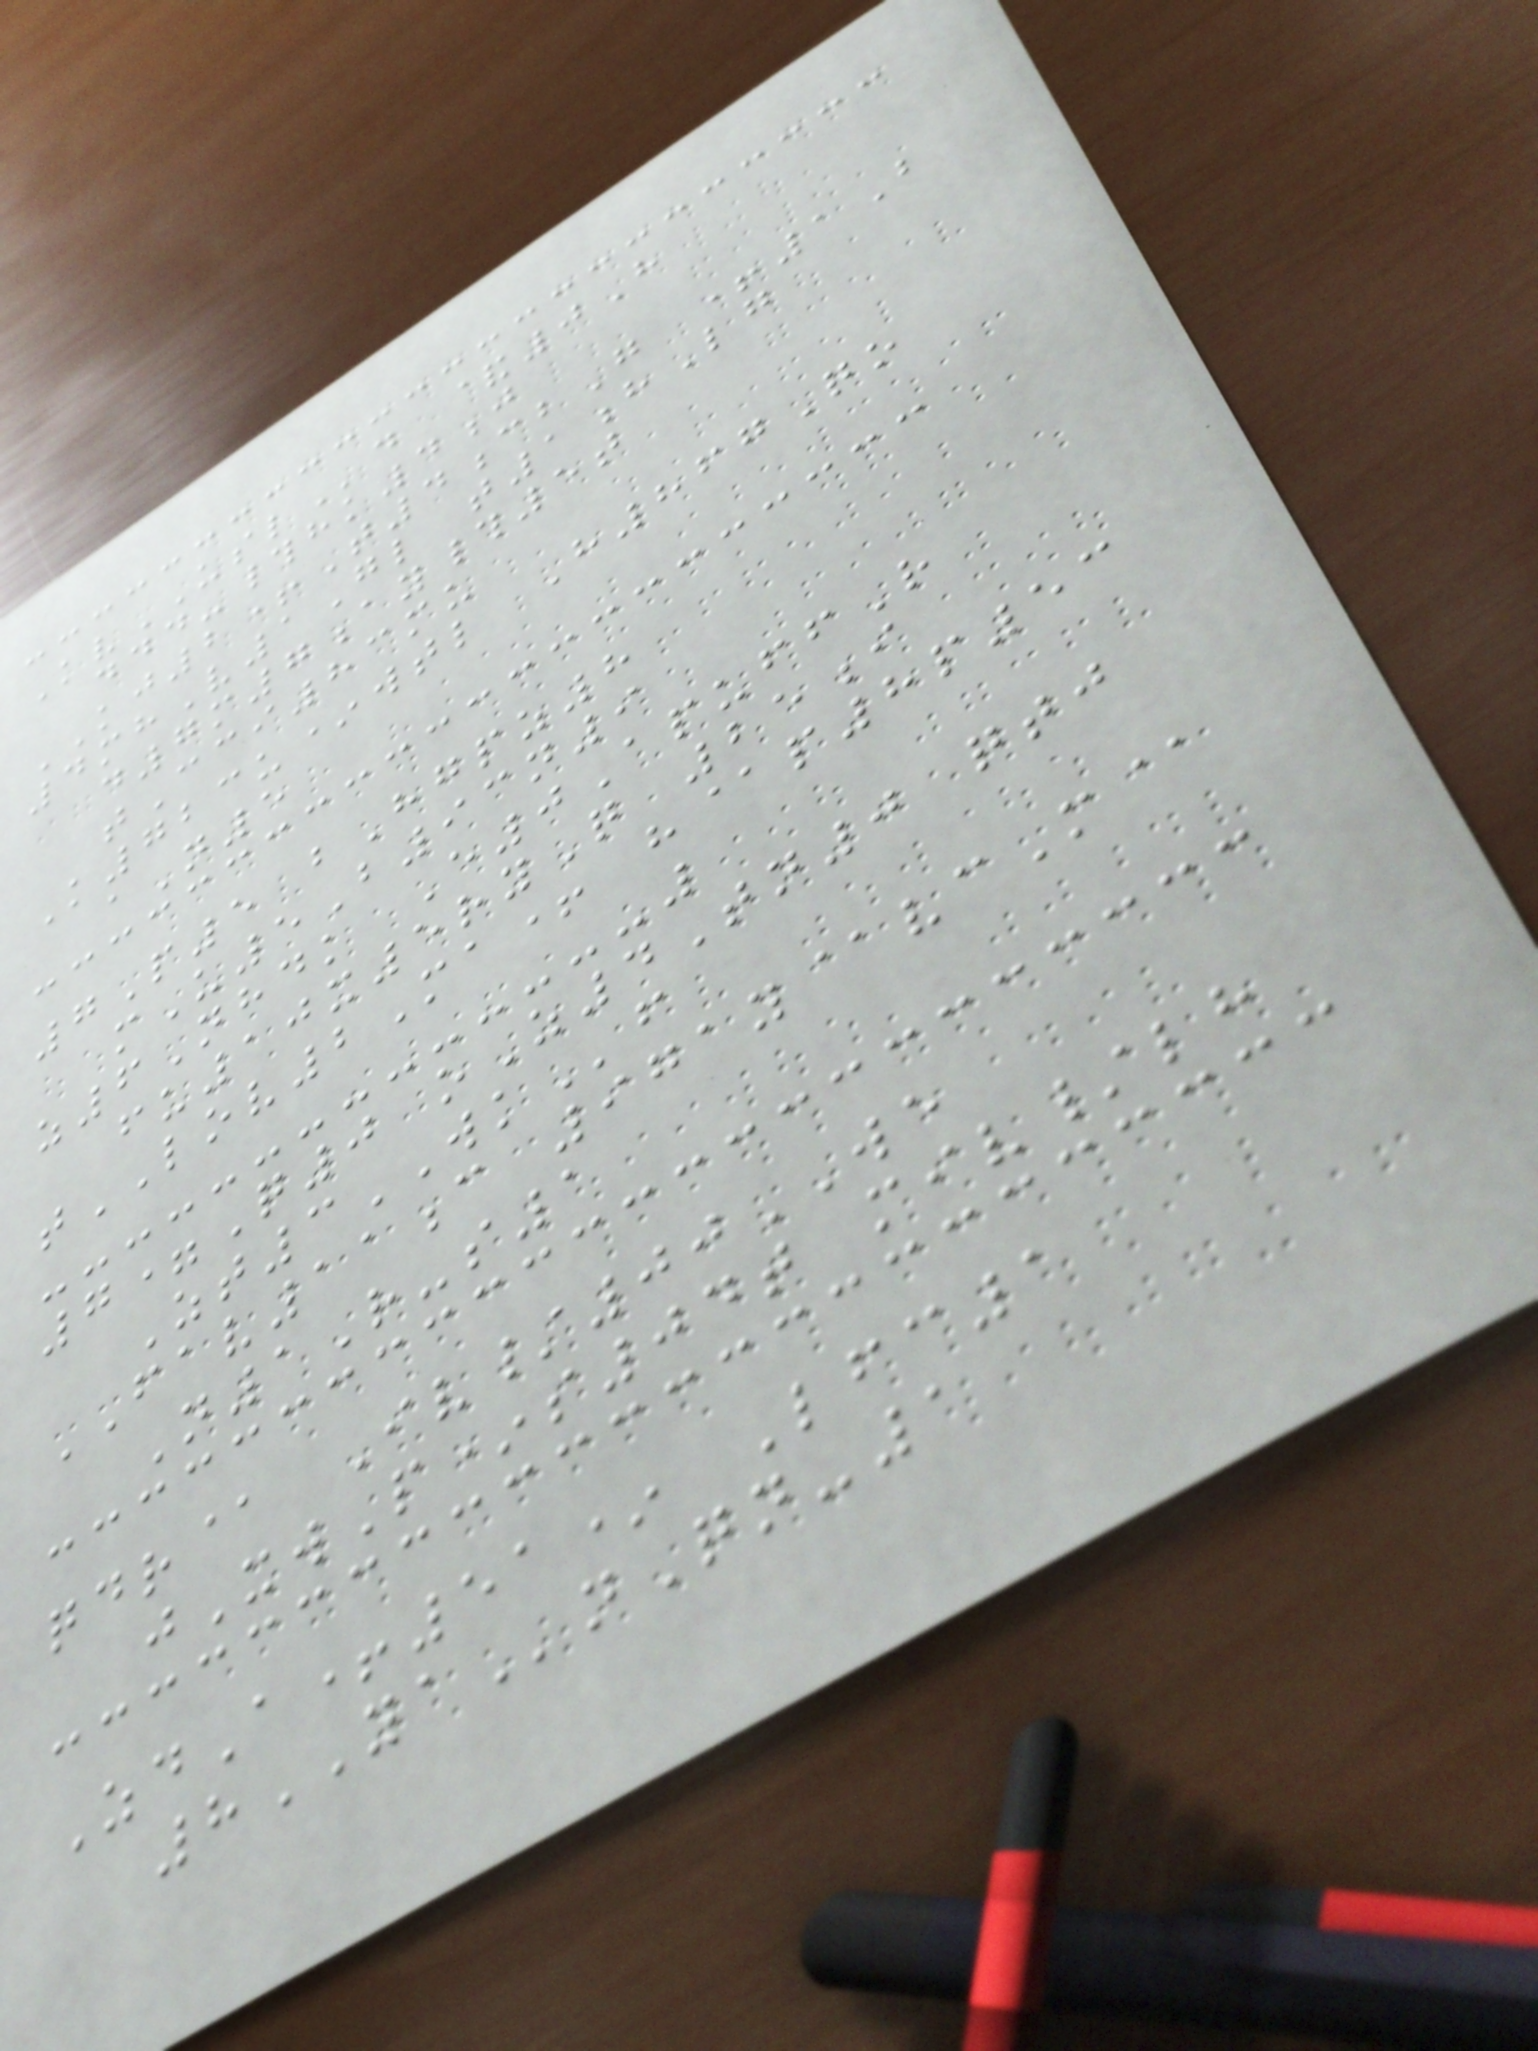KvUSLd &0H
ddd-#hk4j
KJ2+T4cbG +1B
4mhV1Gl t1hLg
d7m7ay#5t
tCci83mu
K723u*wtl H867Qo
aN5
7P5 bHgpz8
mU5B93n9
z6Nhdk E0ApuffR
fu10x5ryQ 25i
tLOV2Ma+ h@p8p53
7=Q0 oZ4Tn0 qtj
Zt3WKf
FAV11c 971y@vcM@
N1R-s1
qdr@ Iv/00WE
jXwP*s04t miv/lh
ZdA+51* Lfc1
8YAnQn-1
